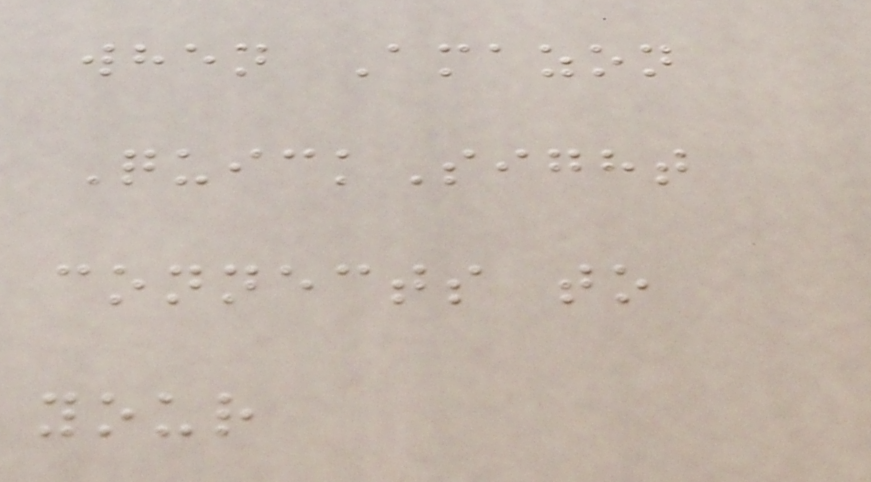when Amazon
QuickSight
connects to
your
